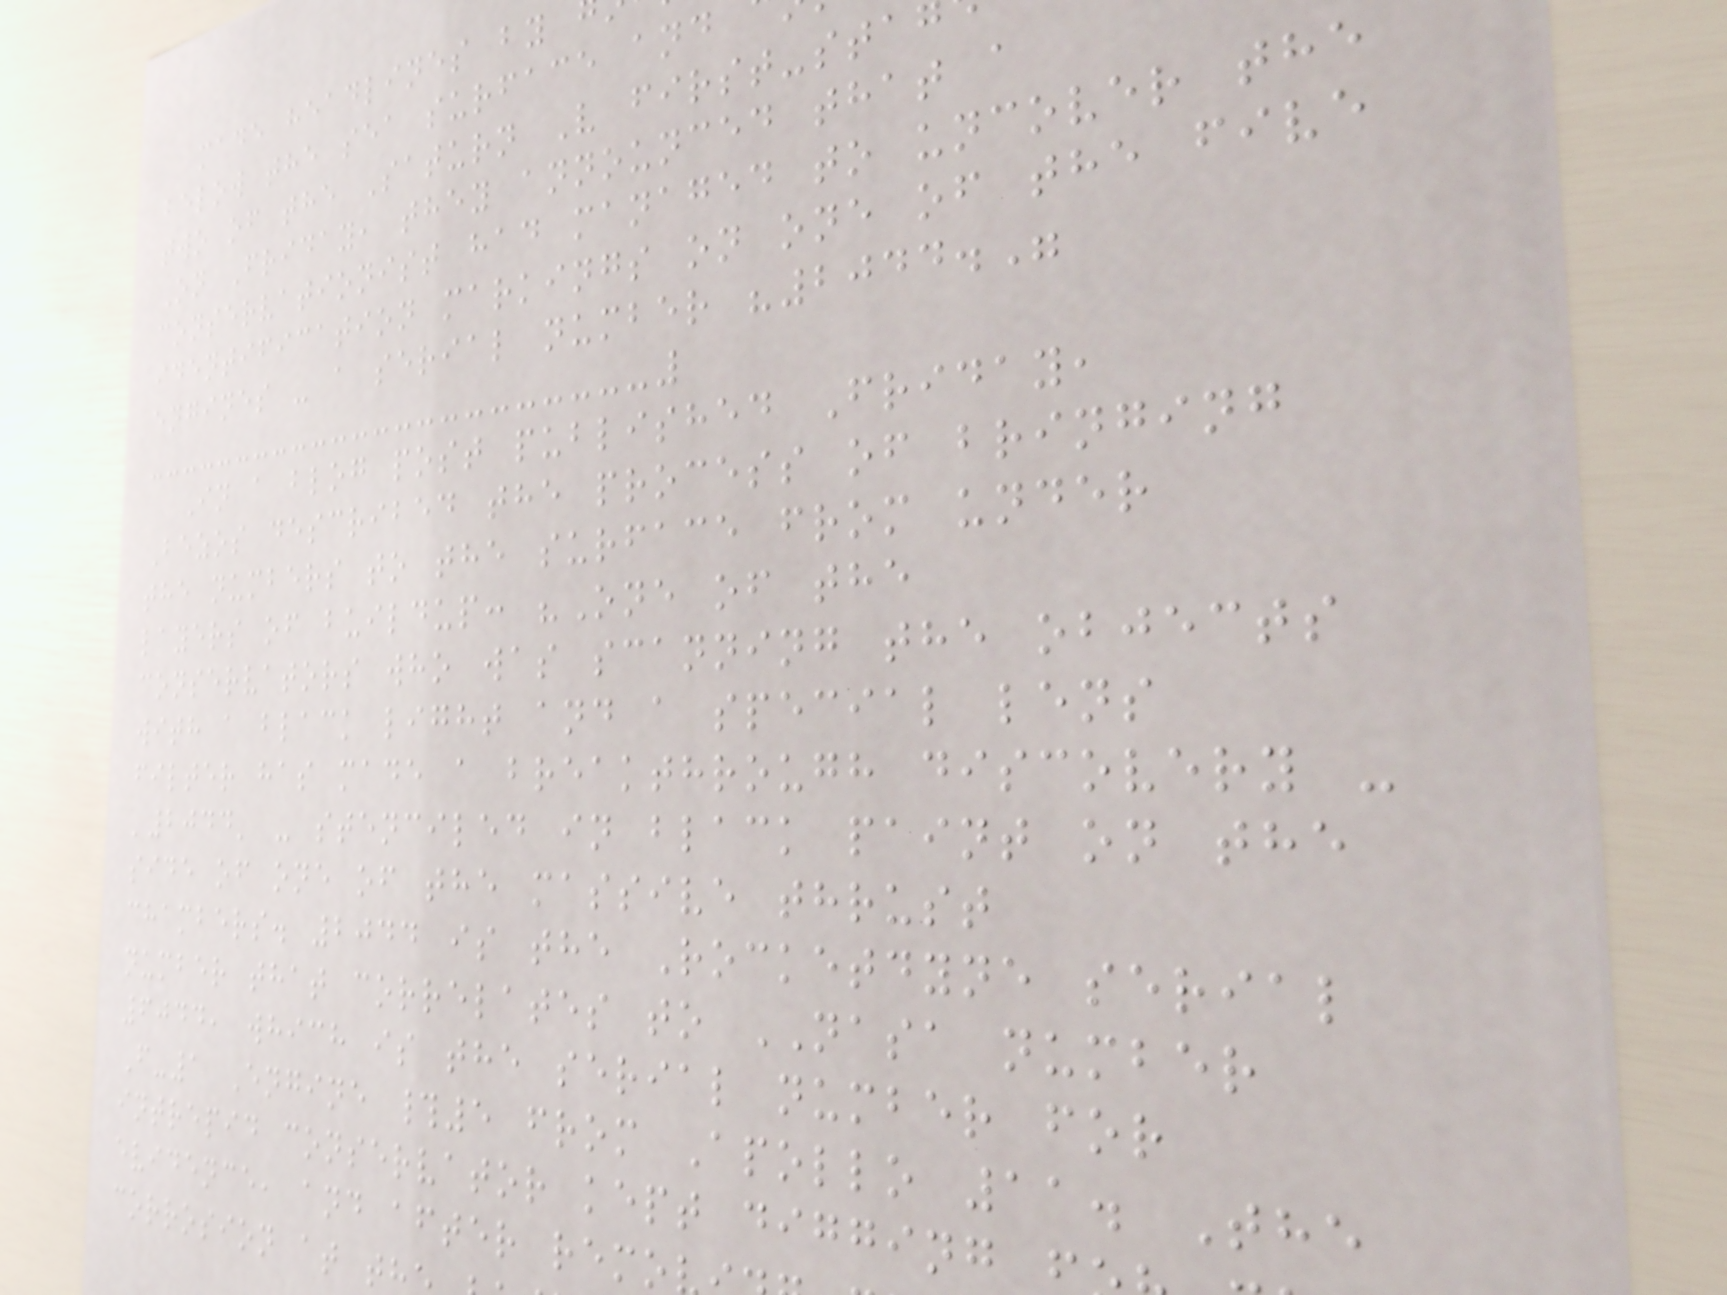made headlines by
below the sea surface and
two of the Saturn V first-sta
On Friday, they announced that a
conservationist had managed to uncover the
identification markings on one of the five
engines - a serial number "2044."
In a blog post published Friday,
Bezos described the process of bringing
the numbers to the surface from under
layers of buildup: "One of the
conservators who was scanning the objects
with a black light and a special lens
filter has made a breakthrough discovery -
'2044' - stenciled in black paint on the
side of one of the massive thrust
chambers. 2044 is the Rocketdyne serial
number that correlates to NASA number
6044, which is the serial number for
F-1 Engine #5 from Apollo 11. The
intrepid conservator kept digging
evidence, and after remo
corrosion at t
